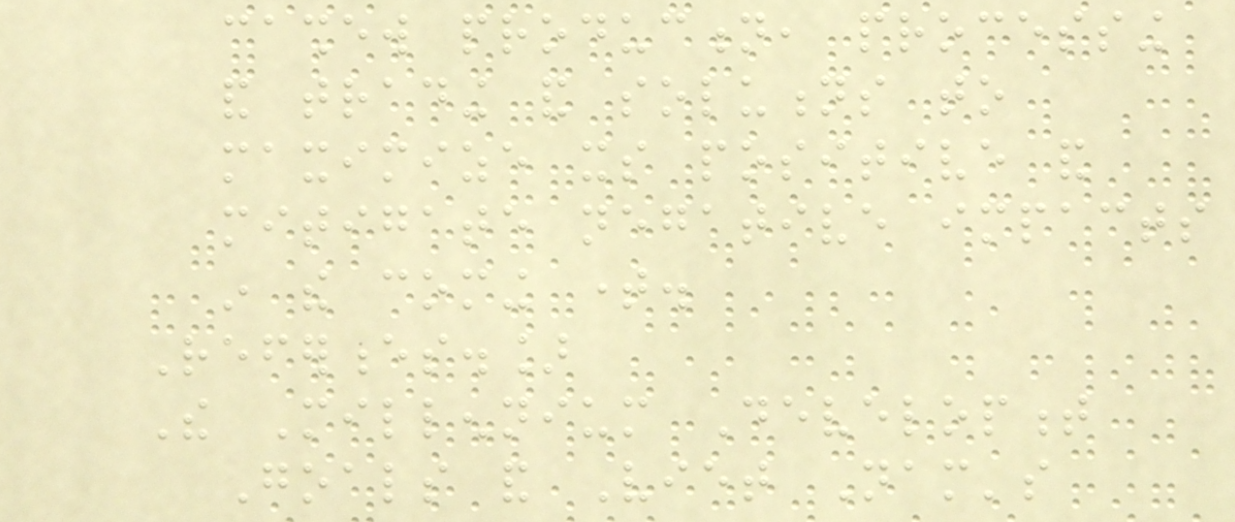cashew production, processing
and trading and solutions to
maximize its positive and
mitigate negative impacts
in the coming time.
References.]
The Millennium Development
Goals and Viet Nam's
